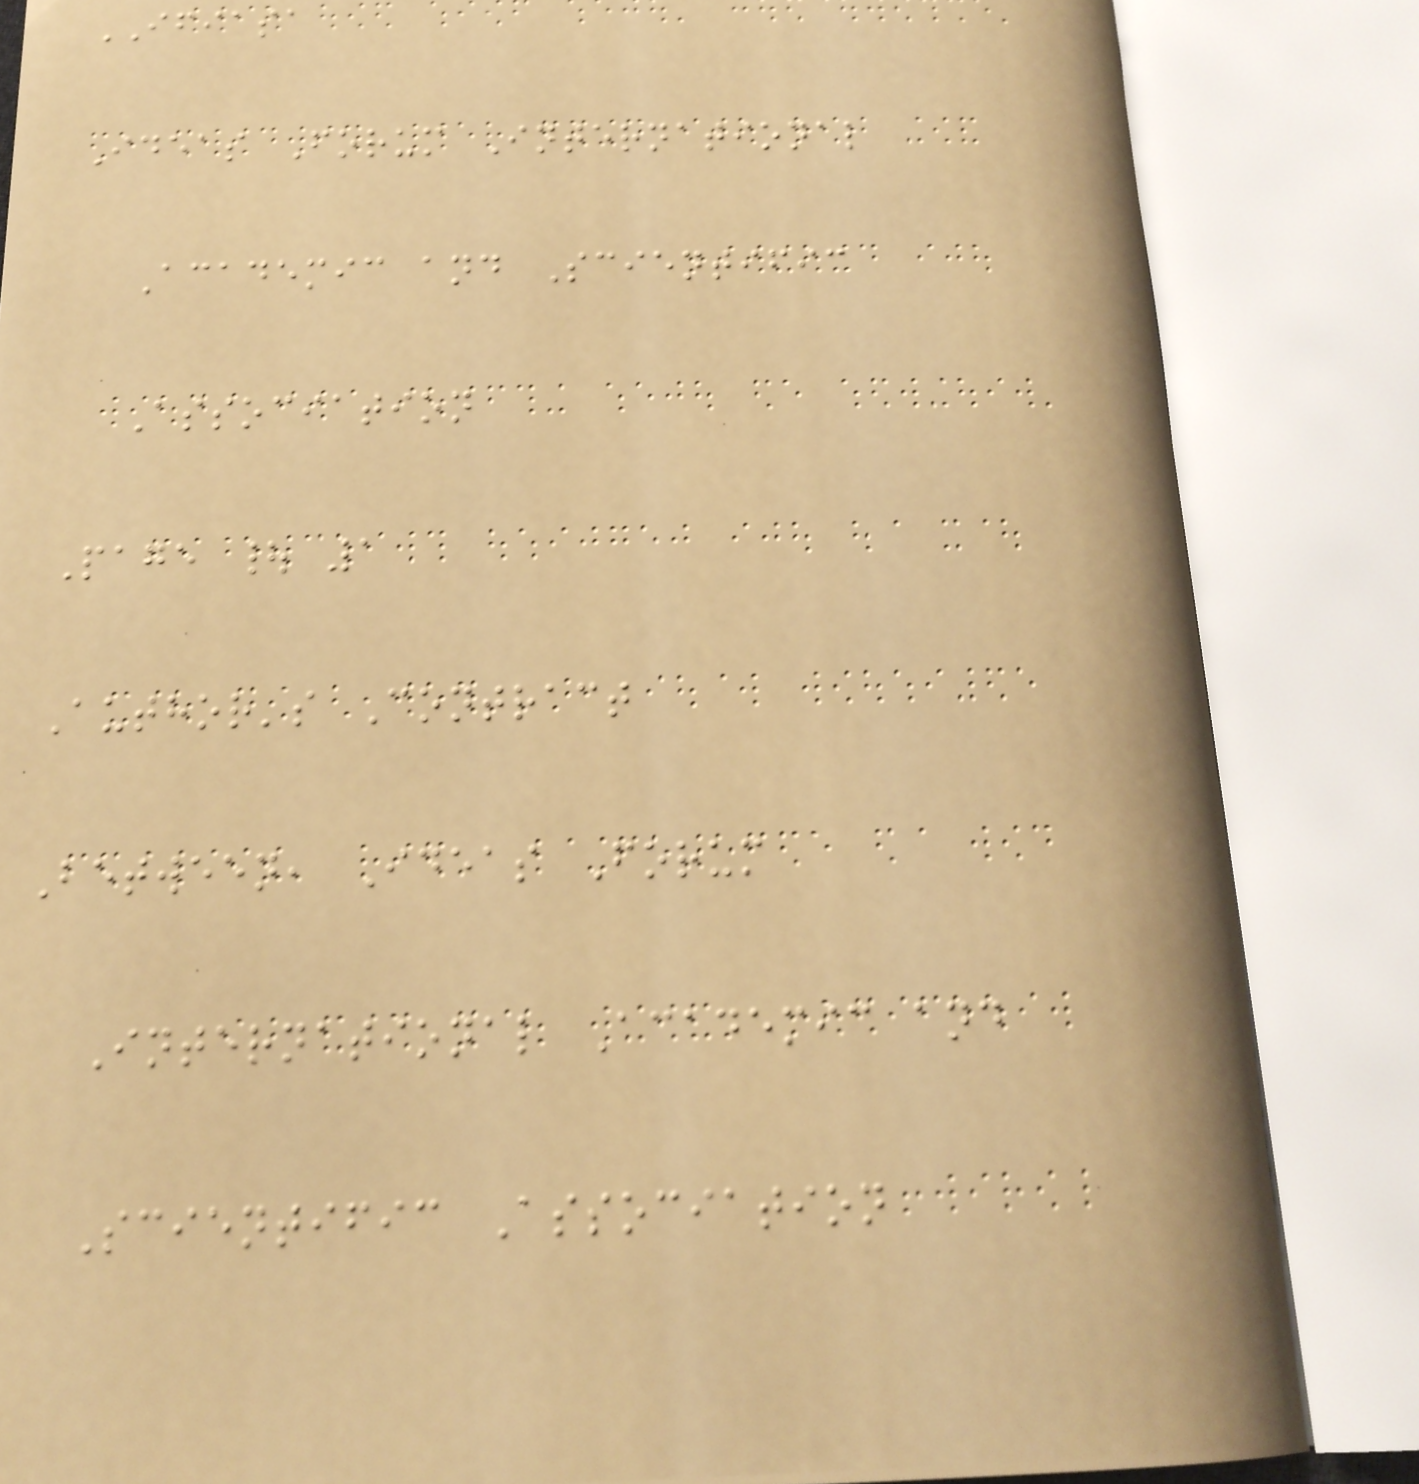IFIASA
Ideas Forum International
Academic and Scientific
Association
Page | 1
Author's Contract
Between, Ideas Forum
International Academic and
Scientific Association
